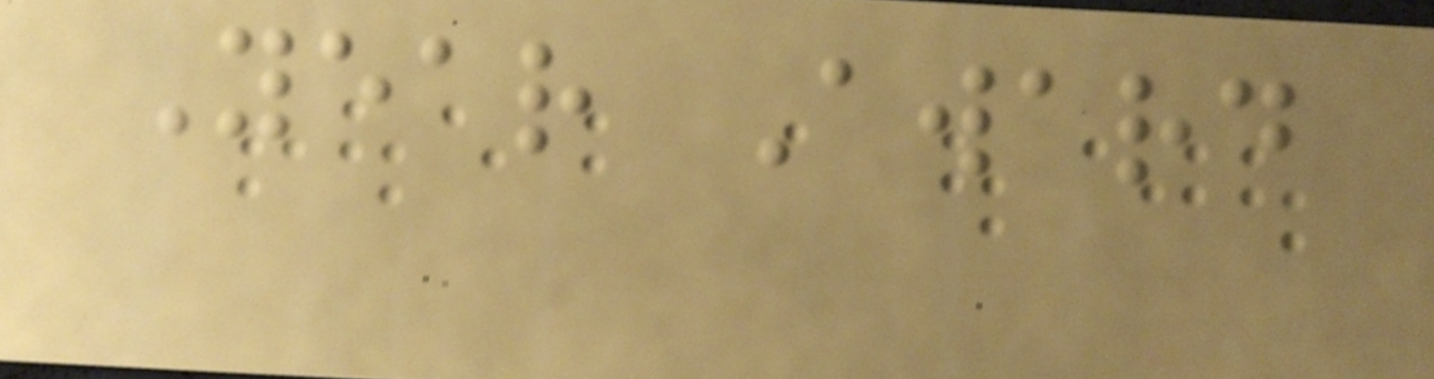Year Award
